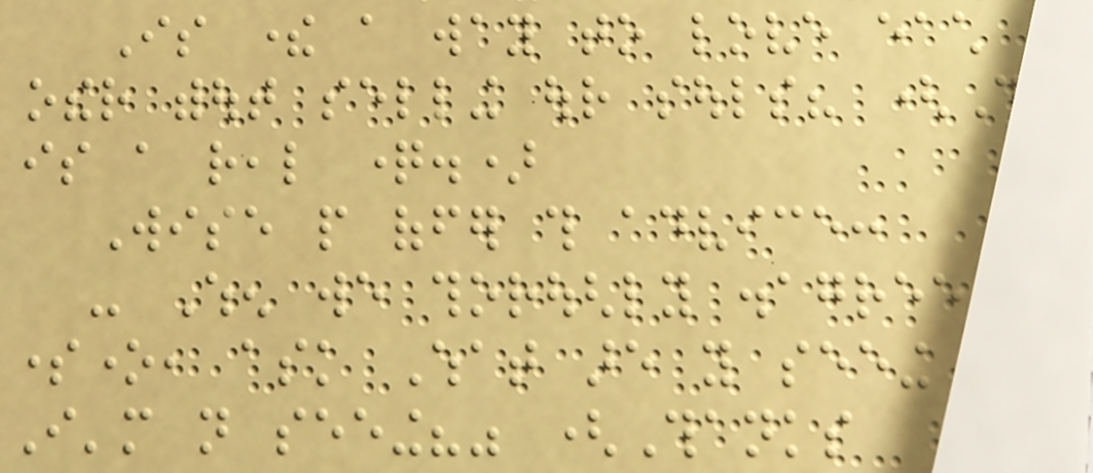Is there a way to love each
other without selling our souls? (This
is a real question.)
Wise people offer this advice:
- When we thoroughly disagree with
someone, ask What are you seeing that
I'm not seeing?" (Thanks
